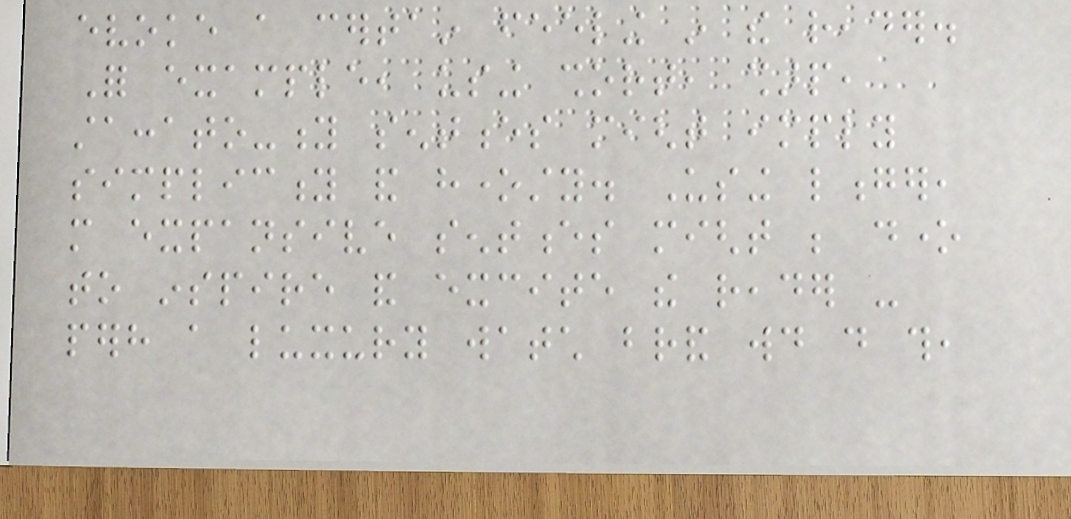evoke a certain feeling in the reader.
For example, using short, sharp,
staccato-y sentences might imply
simplicity and honesty. Using longer,
more expansive sentences might be done
to inspire and excite the reader -
perhaps a luxury watch brand would do this,
